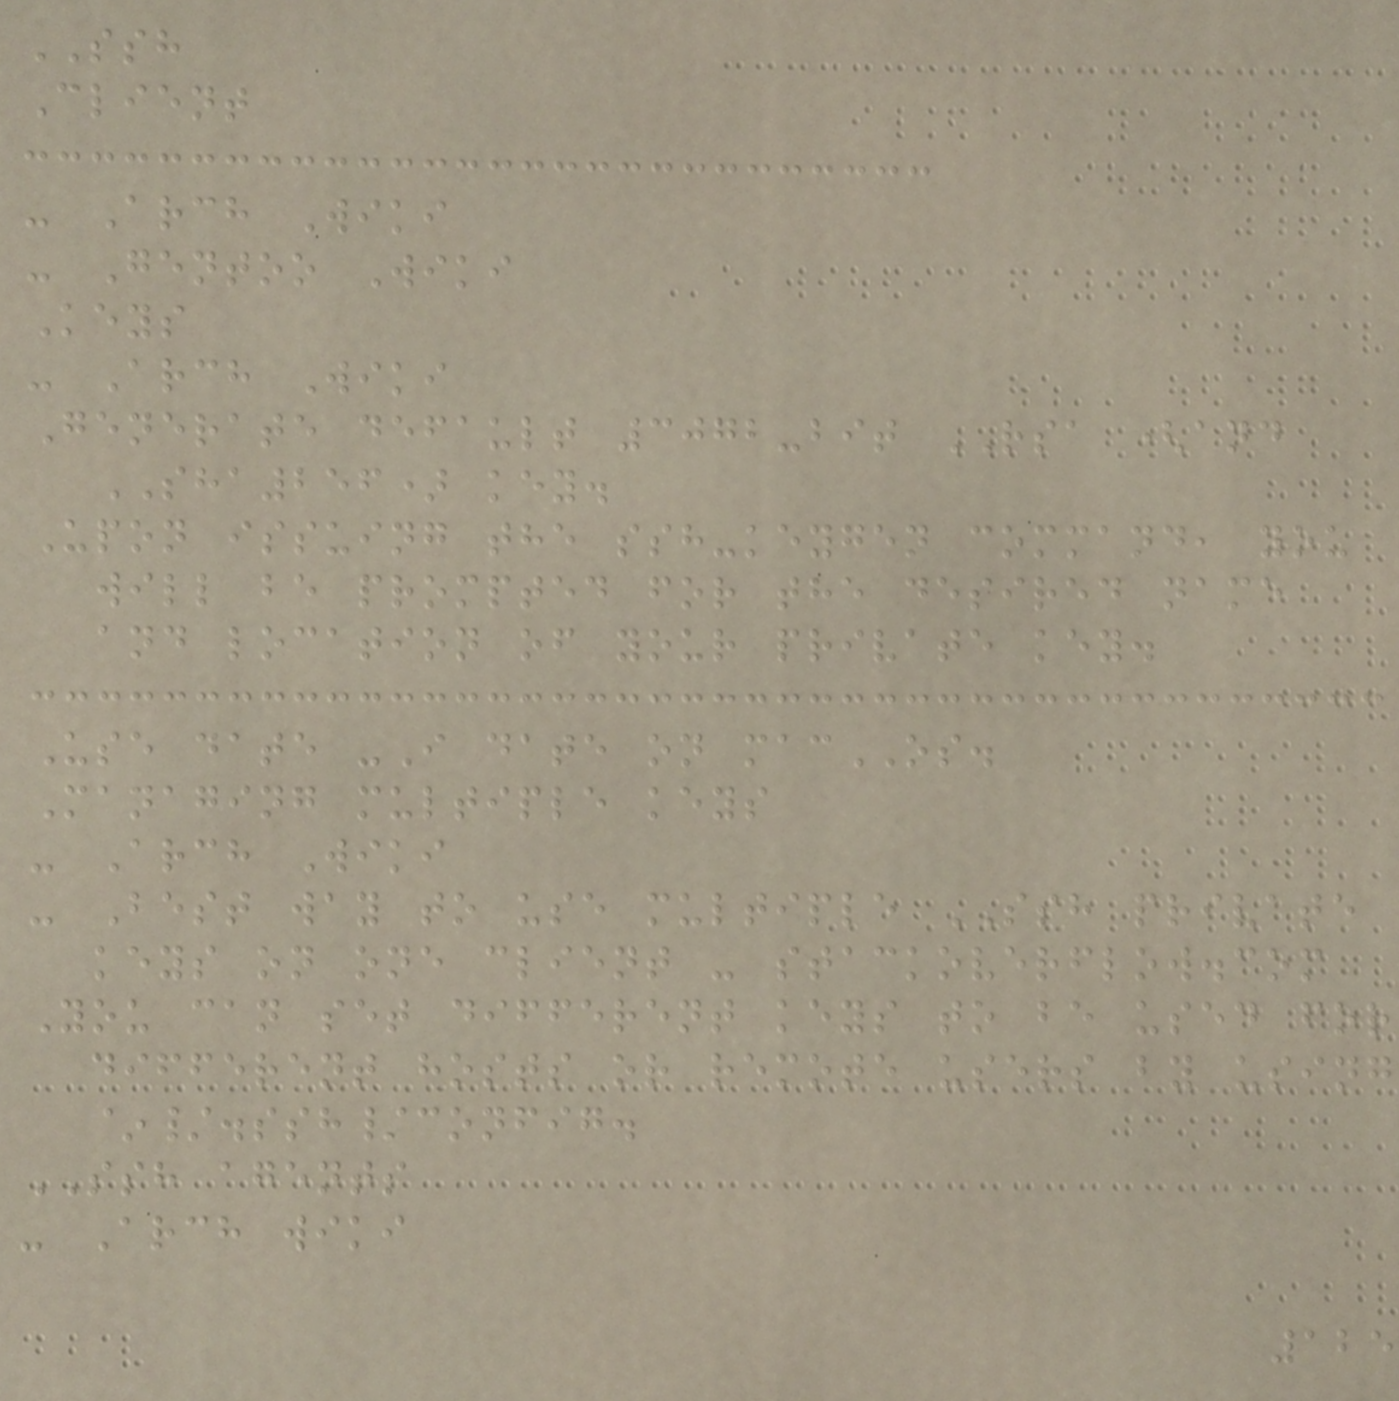SSH
Client
- Arch Wiki
- Gentoo Wiki
Keys
- Arch Wiki
Generate default 3072-bit RSA (and
SHA256) key.
Upon issuing the ssh-keygen command, you
will be prompted for the desired name
and location of your private key.
Use date -I date on macOS.
Managing multiple keys
- Arch Wiki
- Best way to use multiple SSH private
keys on one client - stackoverflow.com
You can set different keys to be used for
different hosts or remote users by using
~/.ssh/config.
SSH agents
- Arch wiki
125
